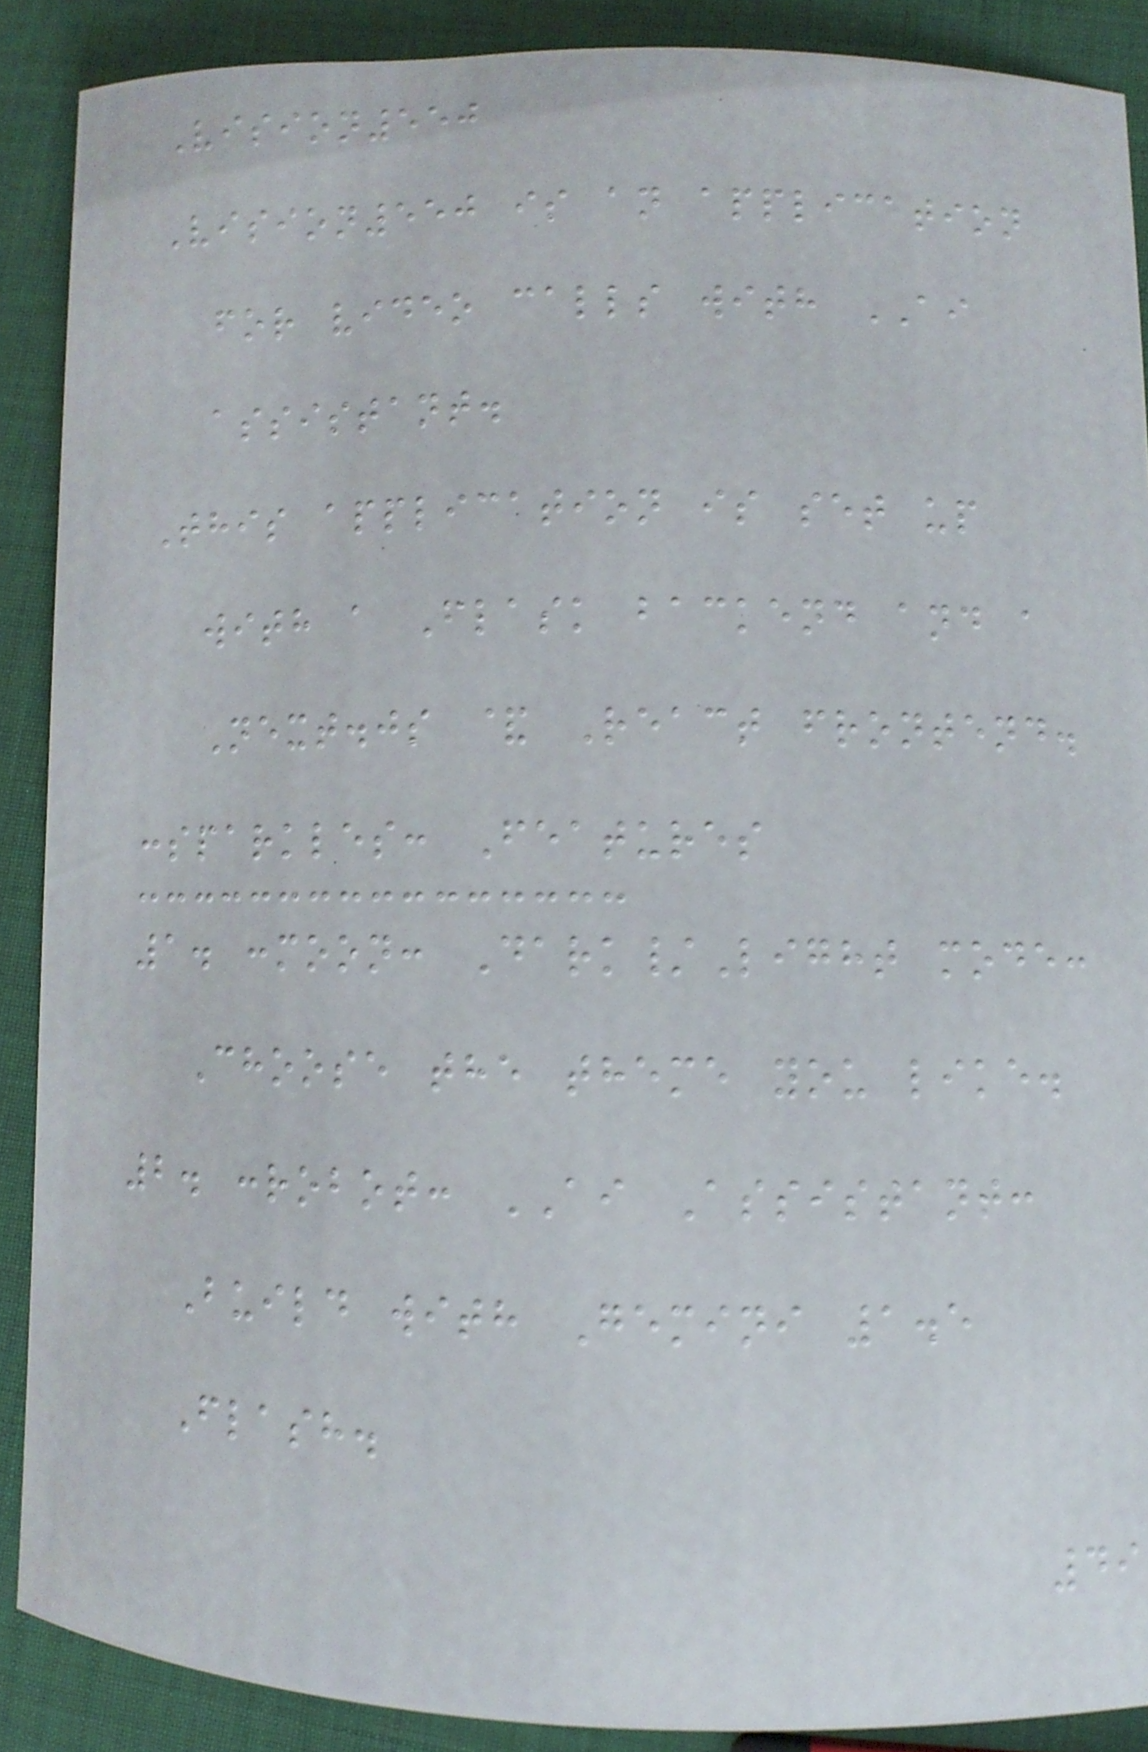Vision550
Vision550 is an application
for video calls with AI
assistant.
This application is set up
with a Flask backend and a
Next.js & React frontend.
:sparkles: Features
1. :moon: Dark/Light mode:
Choose the theme you like.
2. :robot: AI Assistant:
Build with Gemini 1.5
Flash.
49
